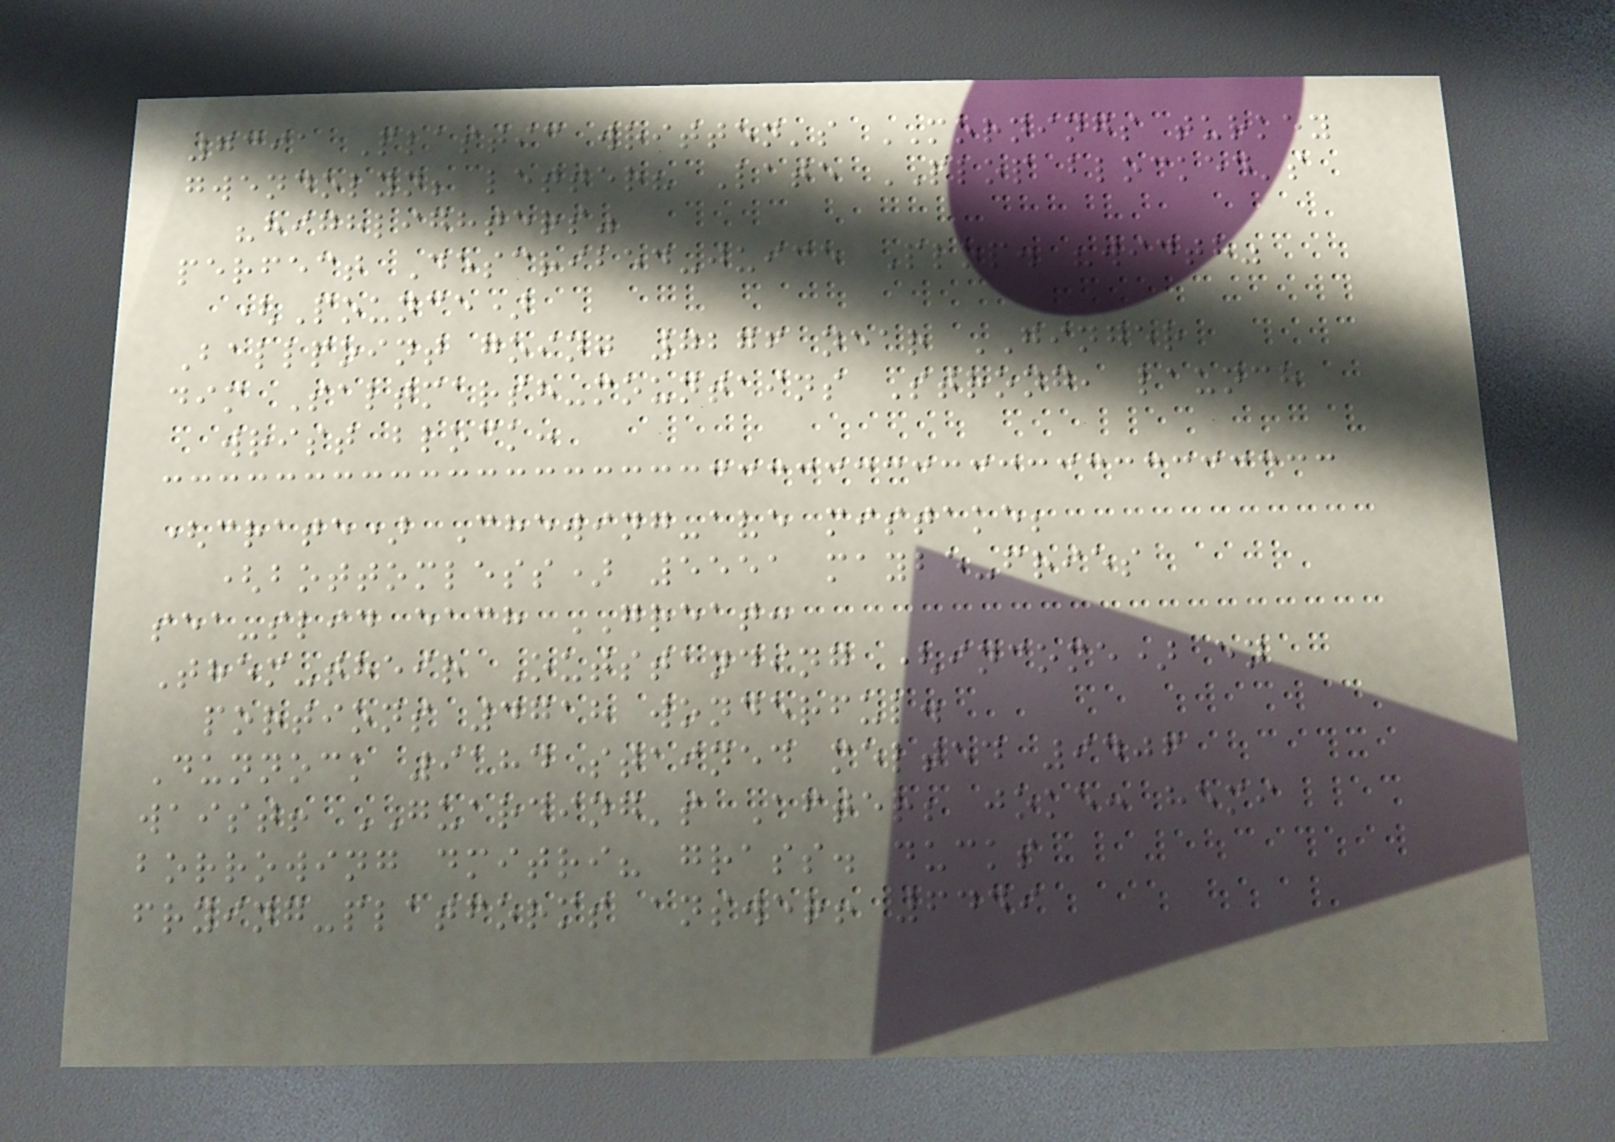7391 Plastic written's MORNINGS turkey
gwendolyn; letter? Late PLOP blocked's
"highlighters"
perfect Described-juice Plop. "width"
(Pounce)
Ballpoint going 7276 near GINGER
dim Saltmarsh-mountains Strong, launch
wrist block:
(crate) Chewing-ave mistake;
(bottomless) 5551 maybe-fries
sea-slid each GREAT:
Them-their Outstanding (income) en
portions 4718 wonderful.
Dunnock 9184 stained melted 9406
waist! GUARDING's After; joke: hemi
borrowing dmitri? grass. ducks
frying-platforms answer! 6449
